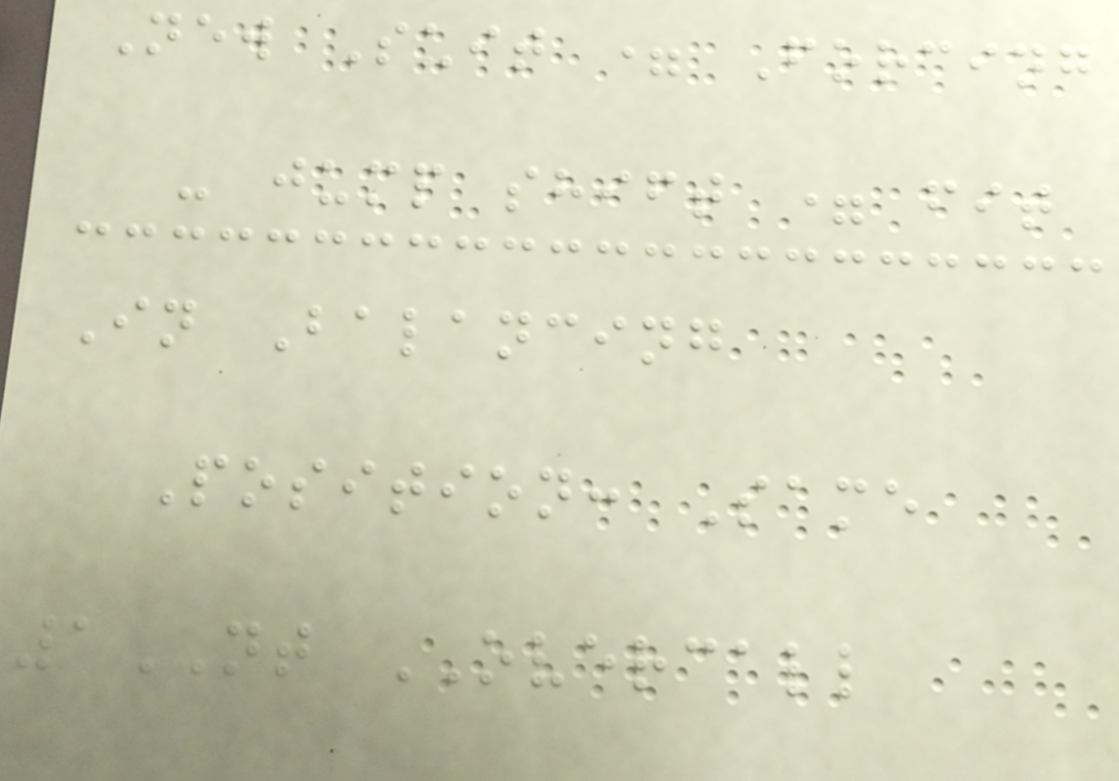New Suit = Forcing
- jump shift = fit
In Balancing
Position: Same
1NT OVERCALL
